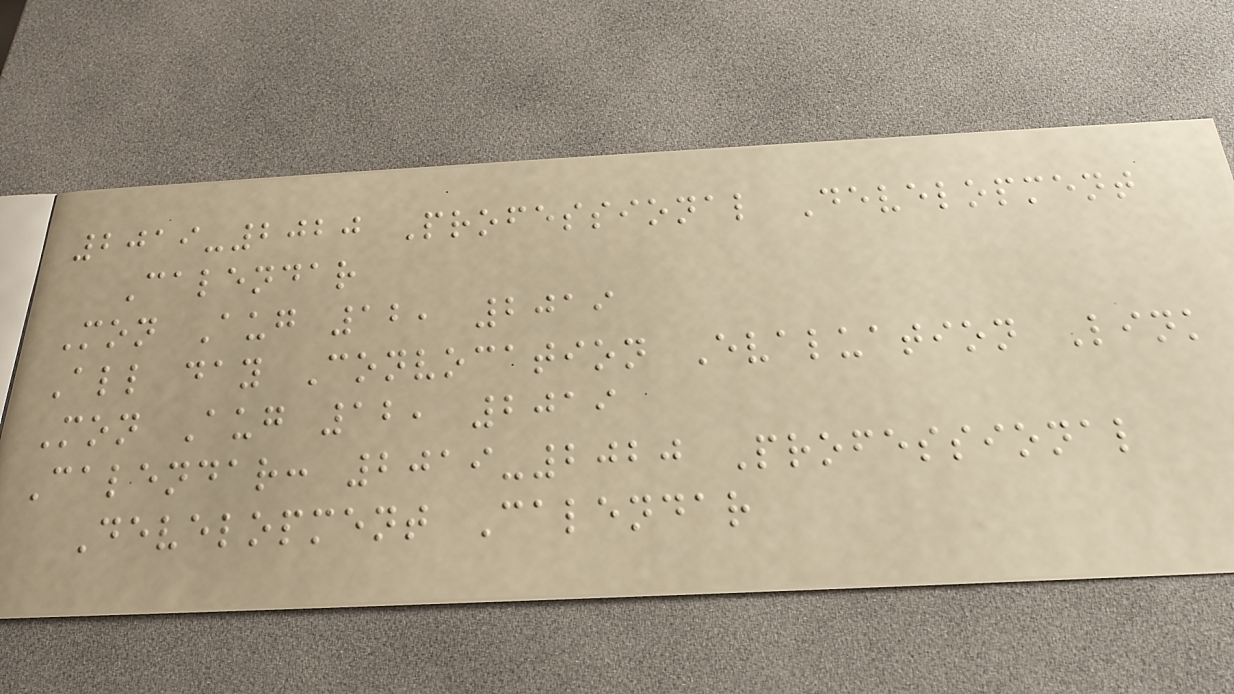2019-2020 Professional Development
Calendar
Mon Aug 12, 2019
All day Convocation Evaluation Link
Mon Aug 12, 2019
Calendar: 2019-2020 Professional
Development Calendar
